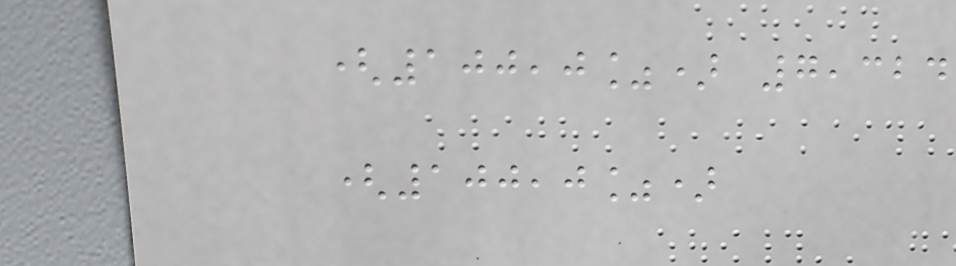(100,0%) 7,324
(100,0%)
